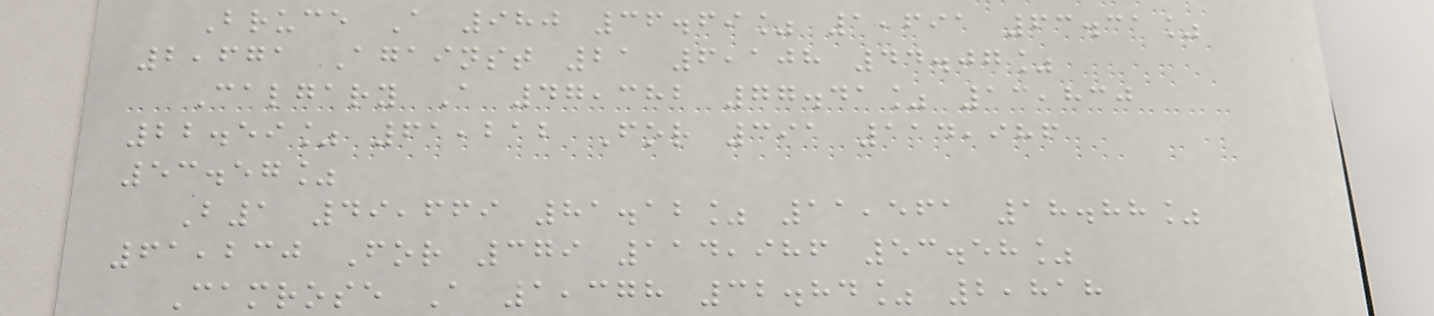Bruce A 980 36.69% 1,691 63.31%
2,671 Against 21 6,108 44.07%
Calgary A 47,382 77.41% 13,830
22.59% 61,212 For 391 114,986
53.57%
B1 49,669 81.12% 11,561 18.88%
61,230 For 379 114,986 53.58%
Camrose A 1,378 32.84% 2,818
